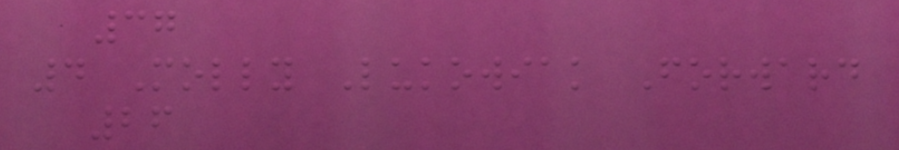37
4 Molly Lukowiak Forward
26
